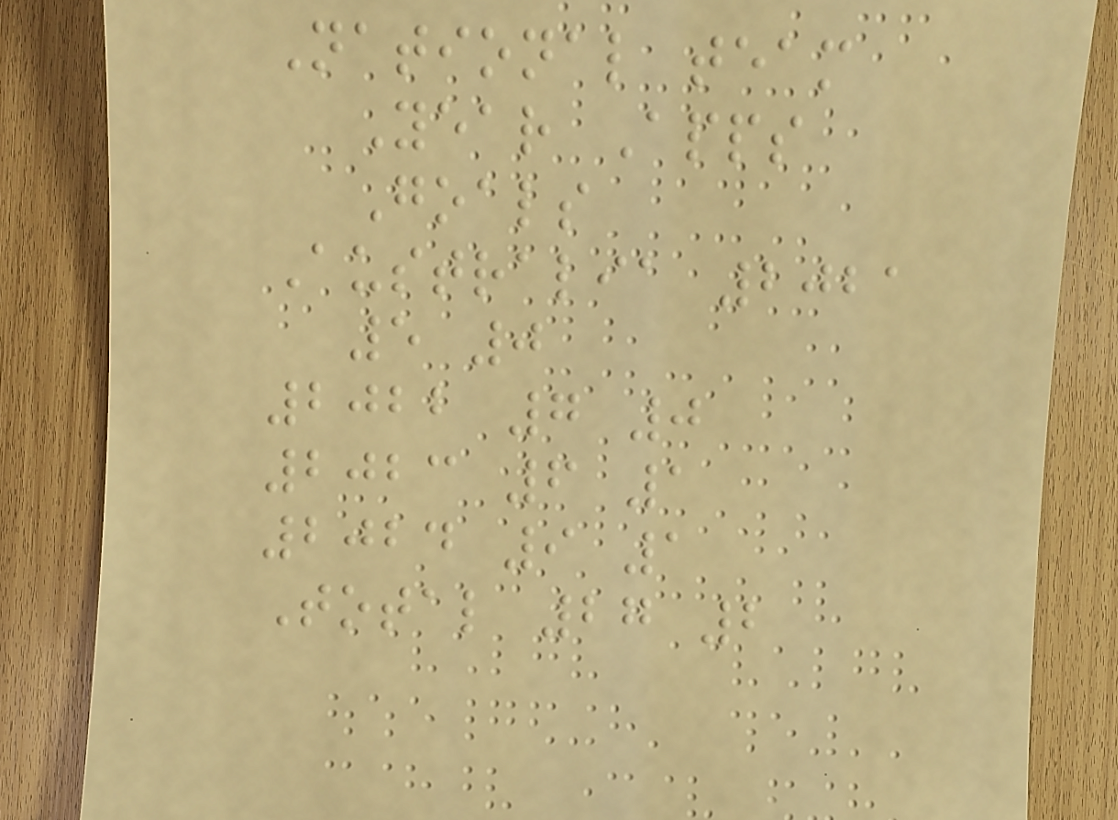National team
Year Apps
Goals
Australia 2021
5 0
2022 7 0
2023 6 1
2024 9 1
Total 27 2
